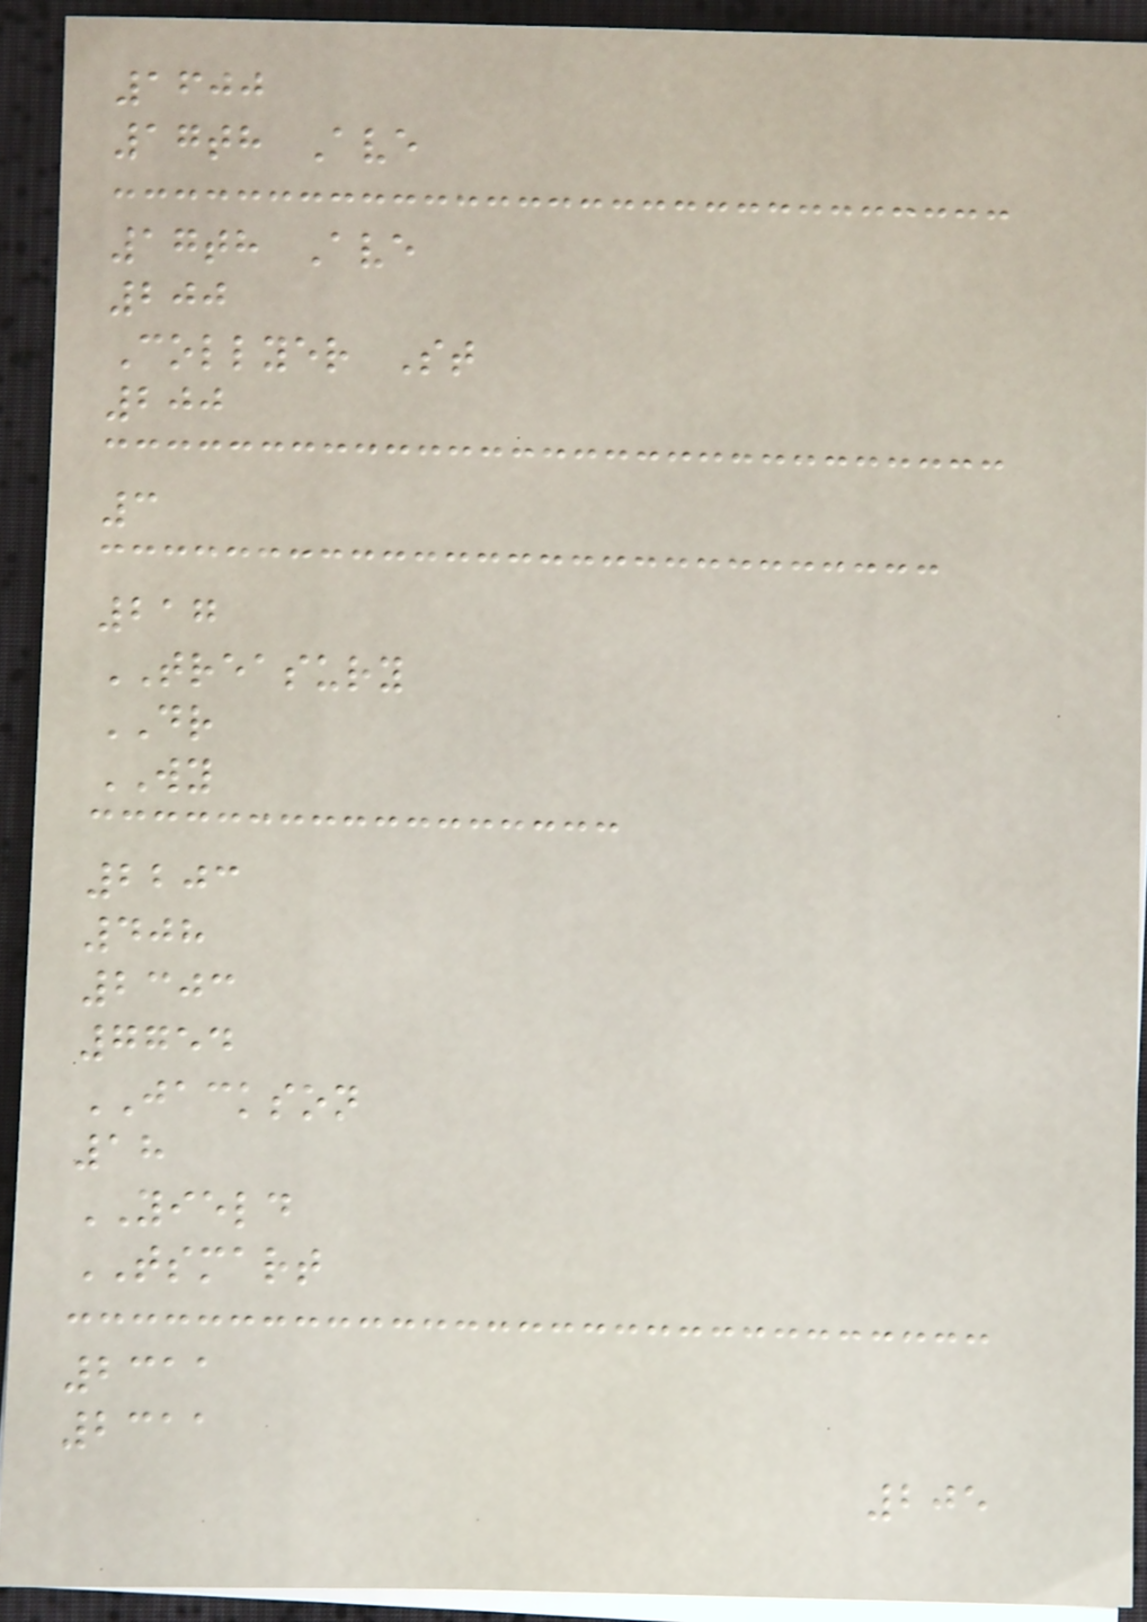1600
17th Ave
17th Ave
200
Collyer St
200
3
217
TREASURY
DR
WY
2203
408
2303
7754
JACKSON
18
YIELD
TSMART
2311
2311
205
